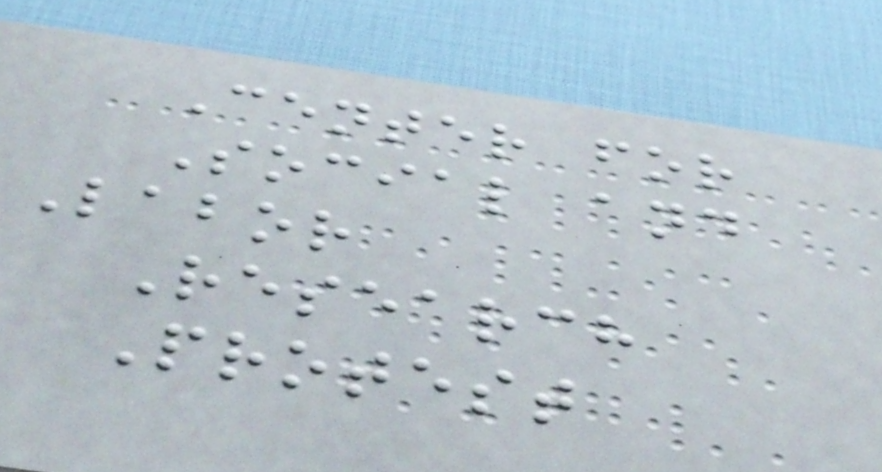Center for
Social and
Labor
Research
Protest
